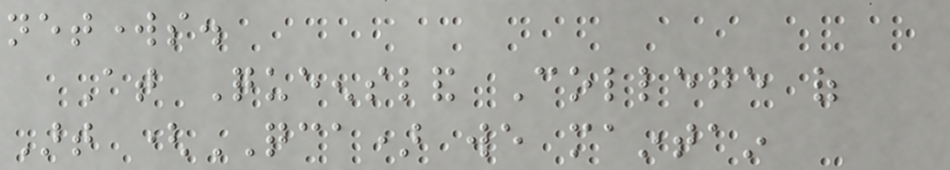networks.
At Queensland College of
Art (QCA) we maintain
